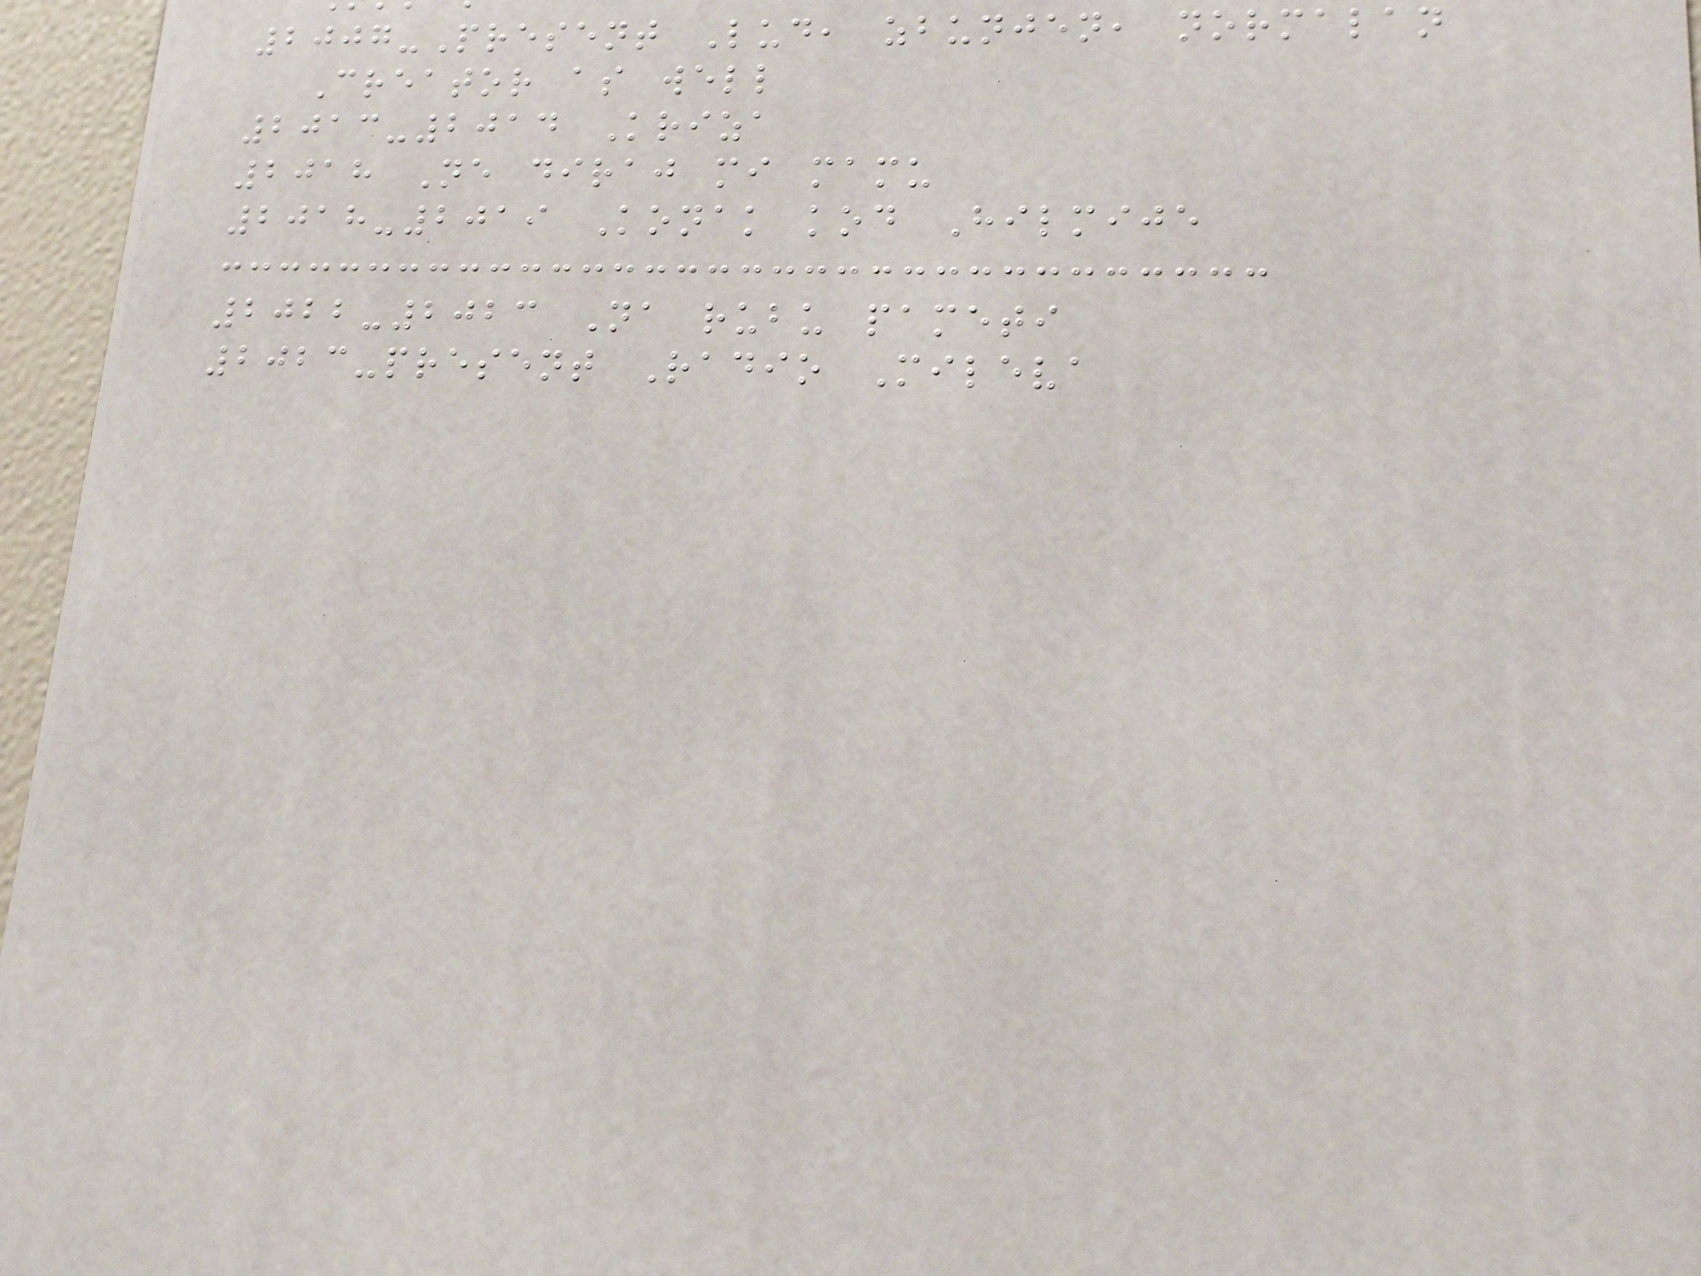2007-Present Lud, zbunjen, normalan
Creator as well
2013-2014 Kriza
2018 Ne diraj mi mamu
2018-2019 Konak kod Hilmije
2022-2023 Na rubu pameti
2023-present Radio Mileva
